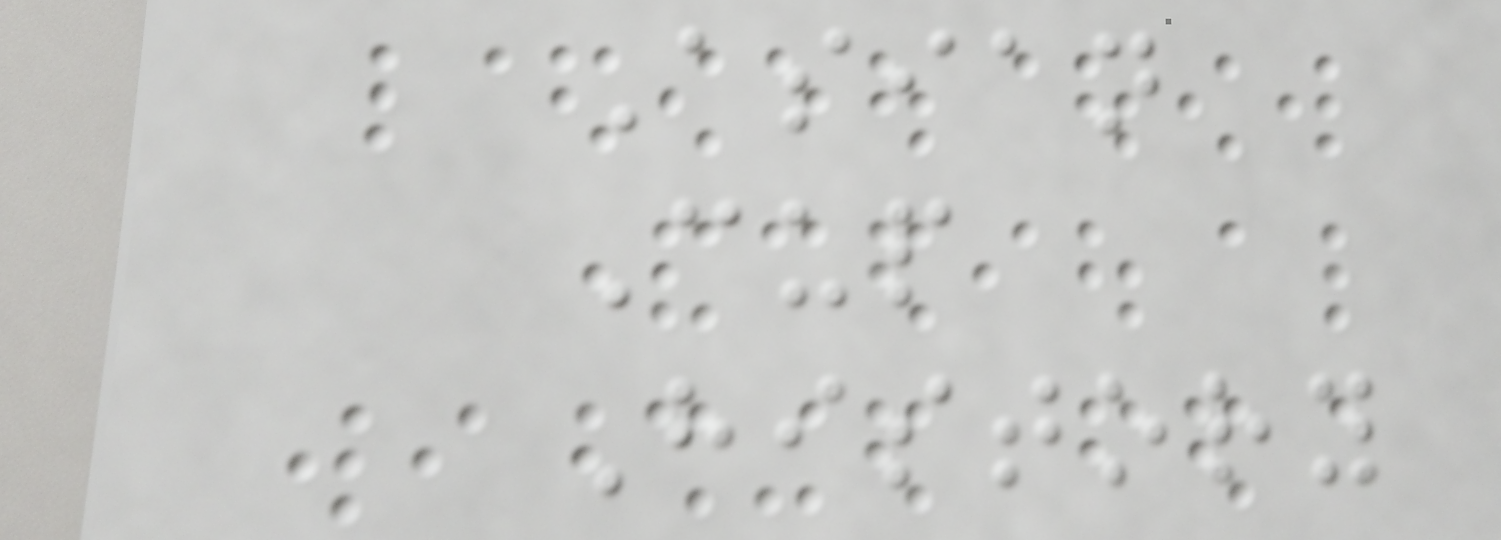Asian
Cup
History
